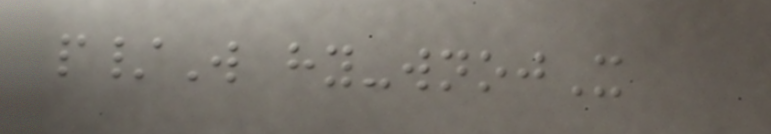p/W hy-wnojX
